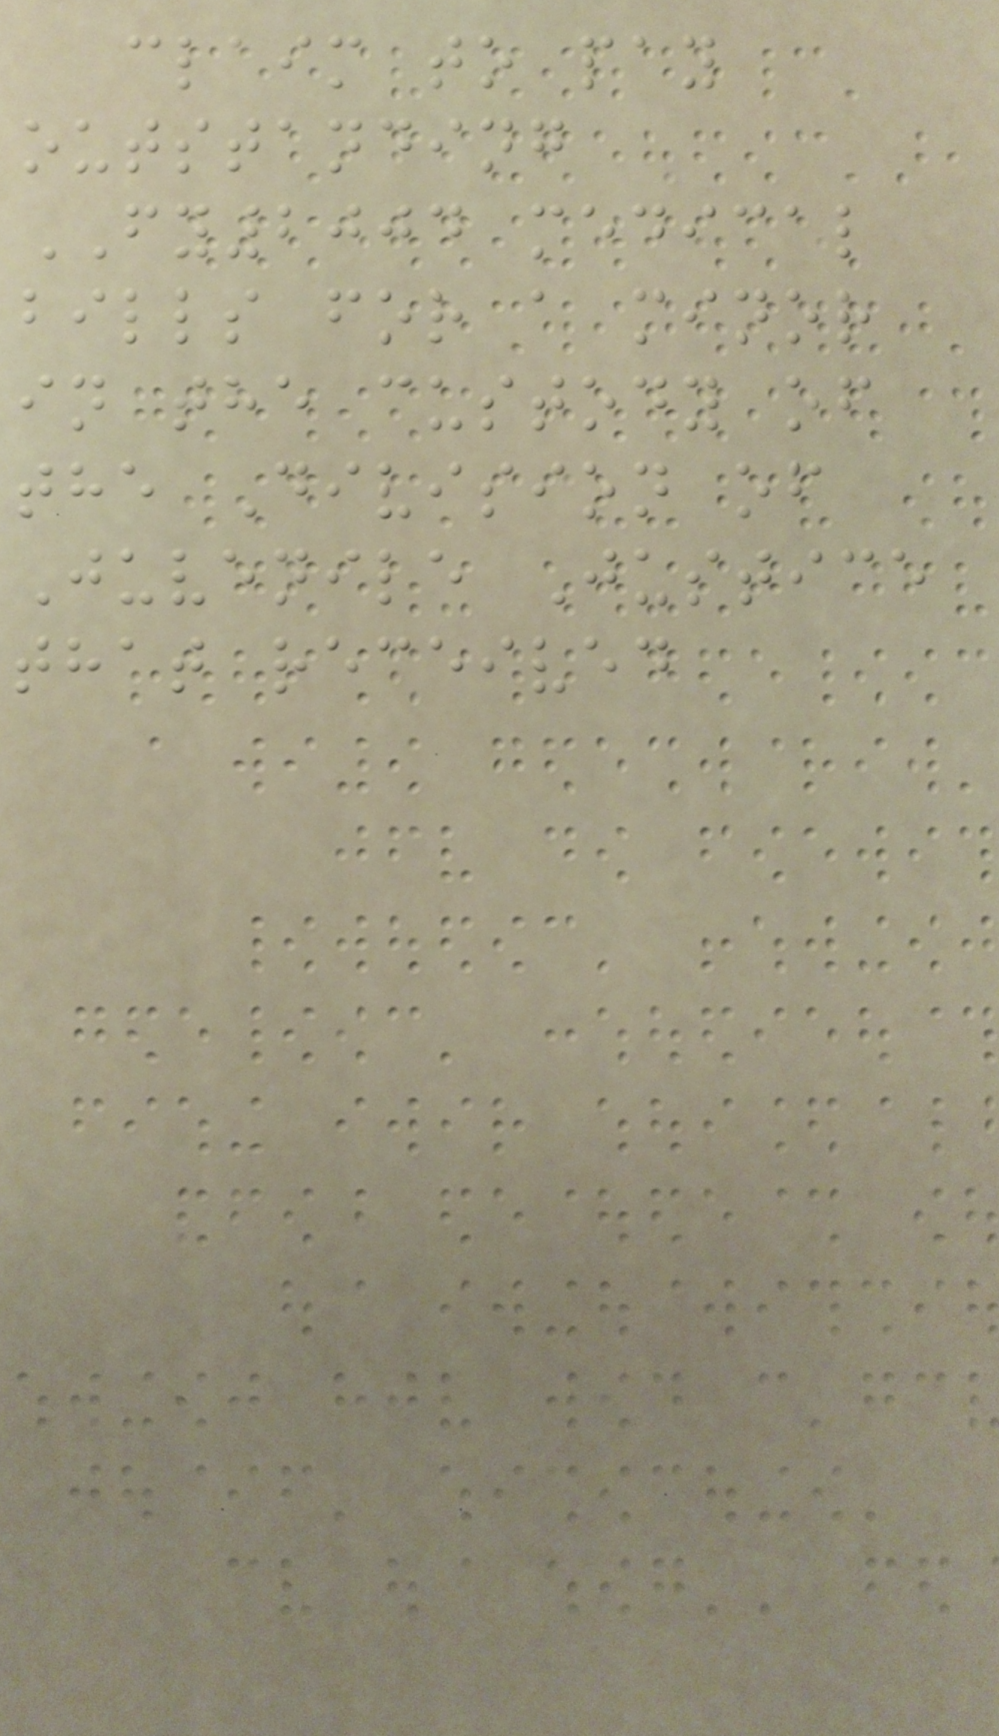claim to pay
outstanding
FY2004 medical
bills for a minor
in the custody of
the Division of
Juvenile Justice
that received
